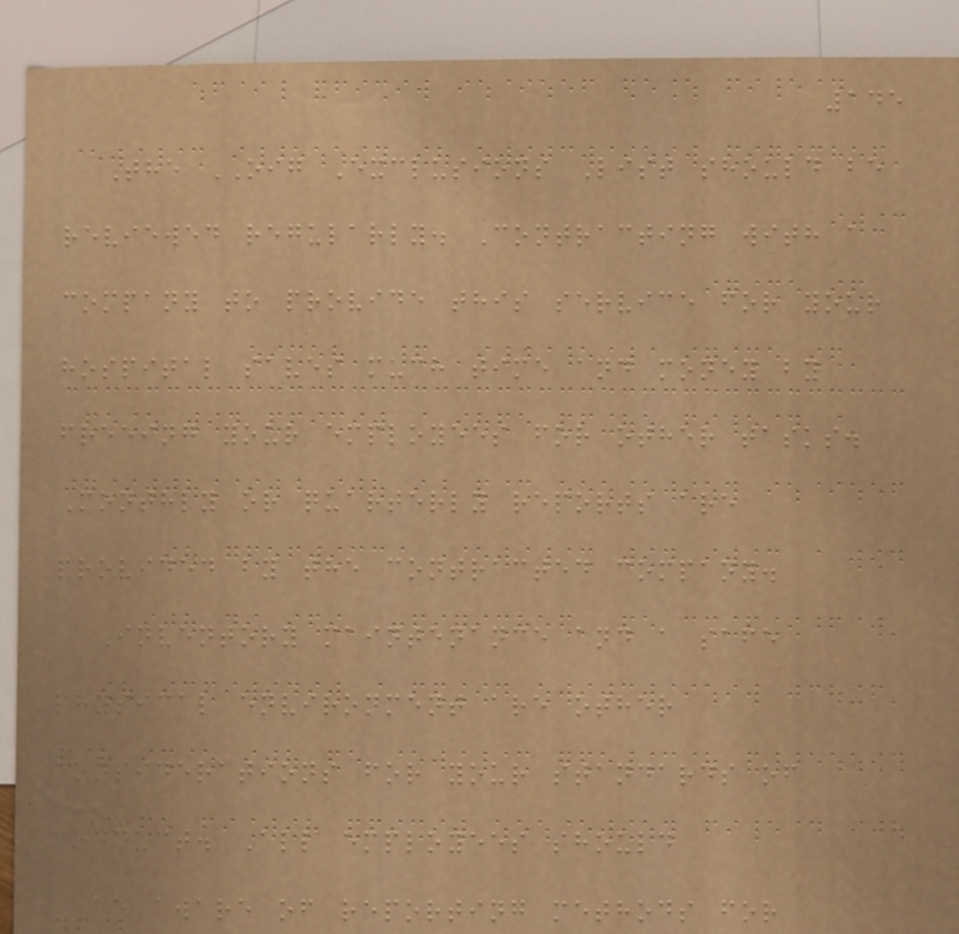145
The OIG Exclusions List should be
reviewed regularly. Contracting with a
company to provide this service for your
hospital saves much time and money by
freeing your employees for other tasks.
Monthly or quarterly reports are
provided by the contracted company.
Inventory maintenance and a safe
physical environment are other
considerations for your standards of
conduct. All employees should
be aware of reporting methods for
